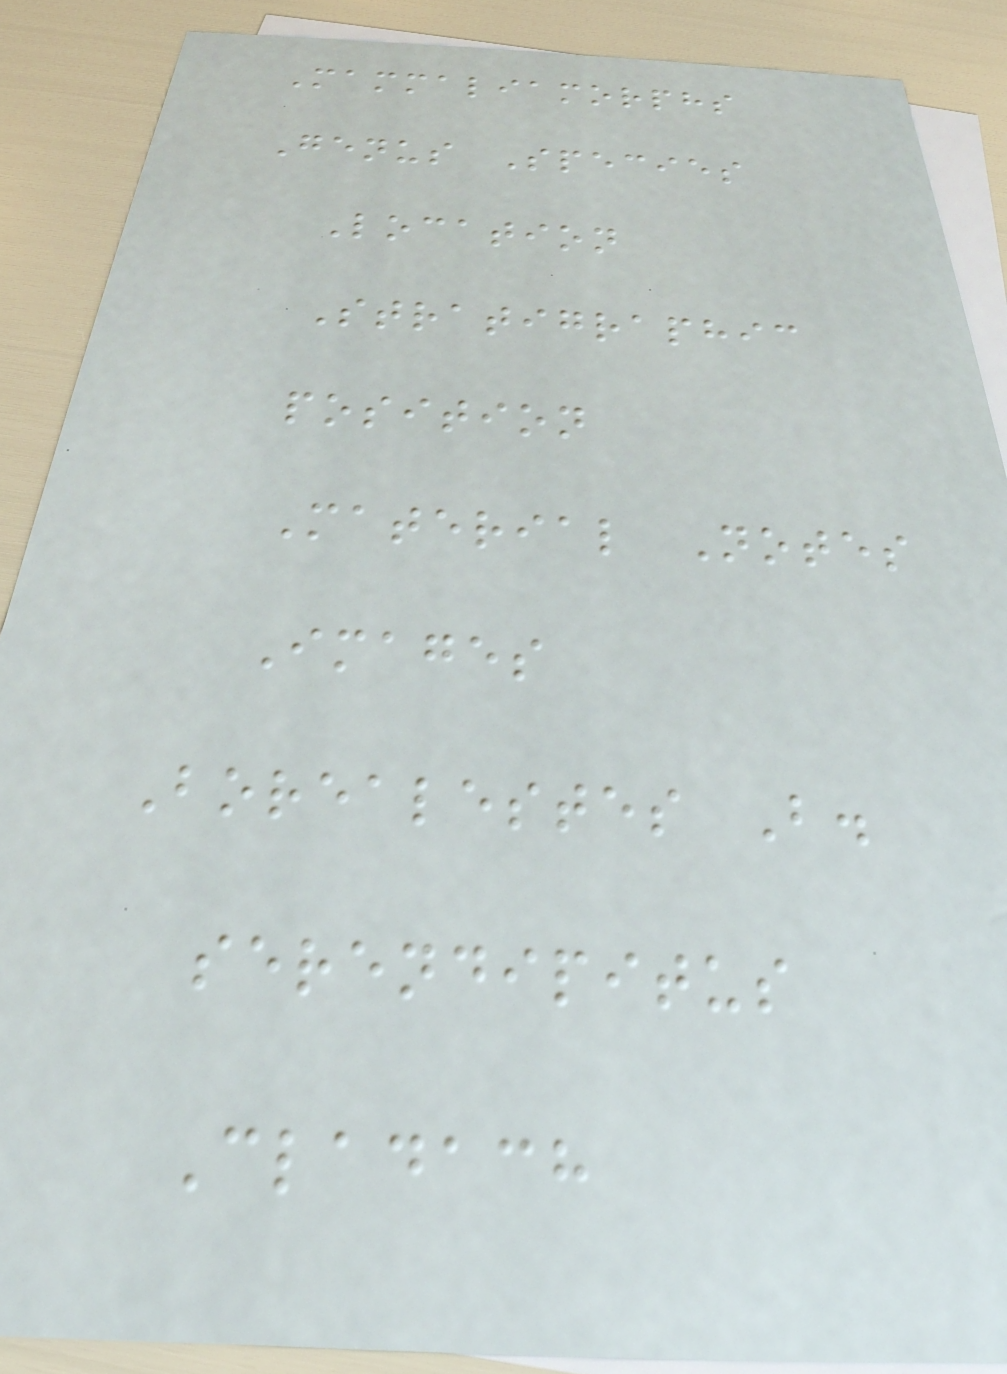Mammaliamorphs
Genus Species
Location
Stratigraphic
position
Material Notes
Images
Borealestes B.
serendipitus
Cladach
